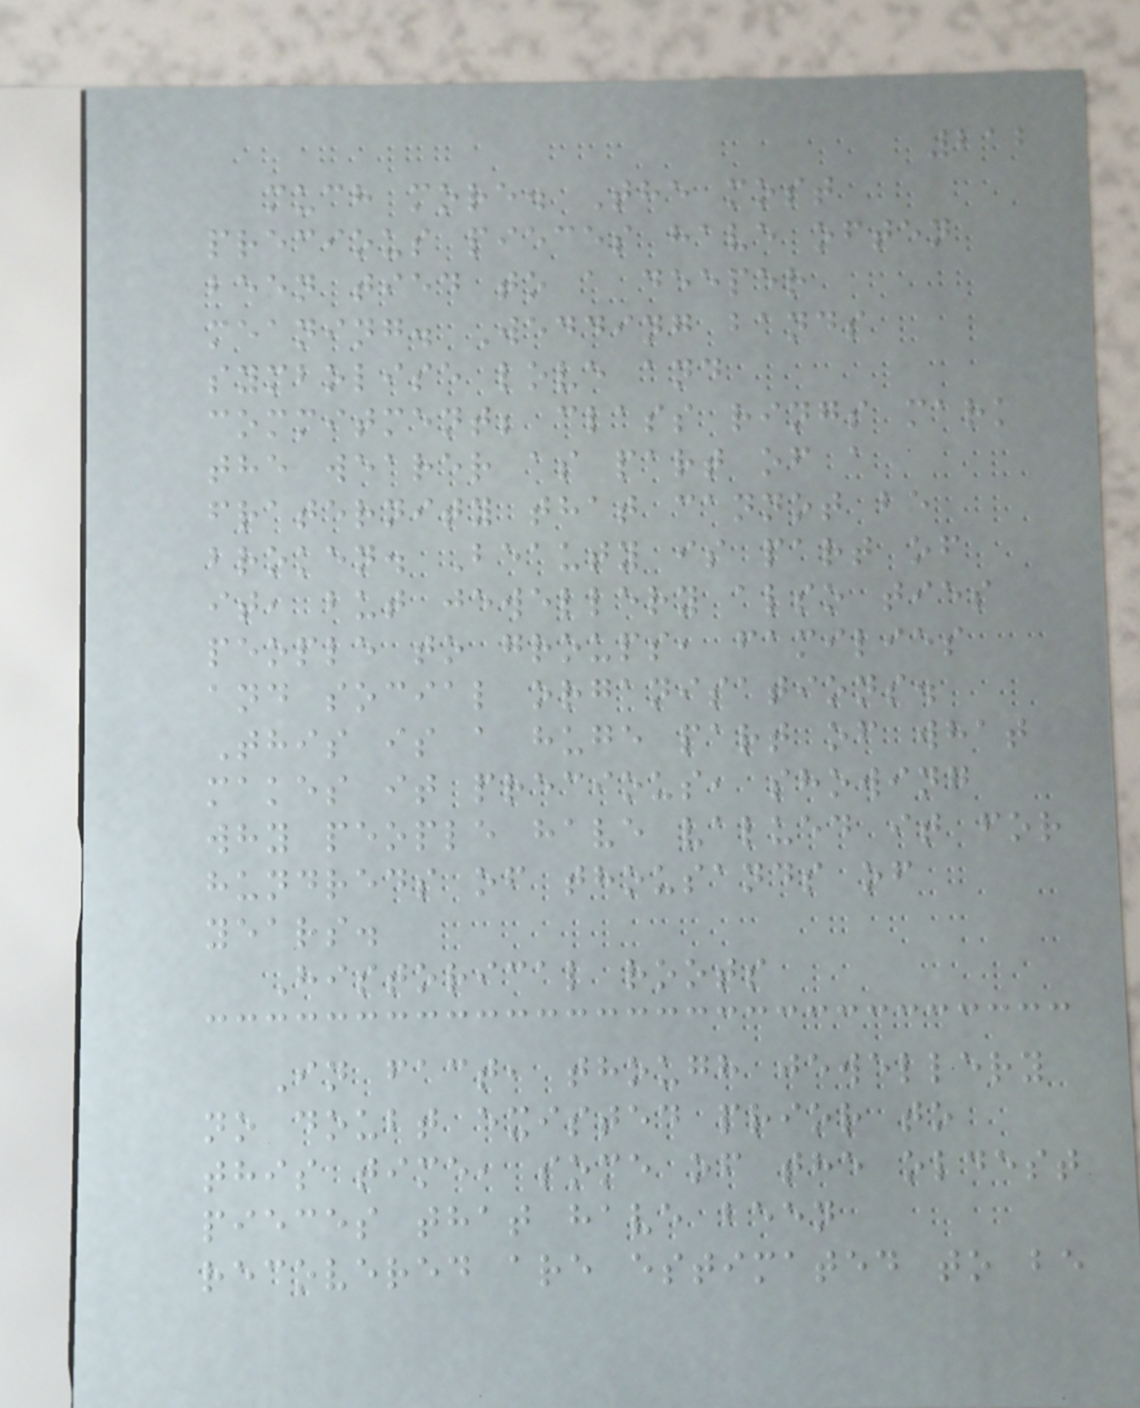212
much more. The most
precious pieces have often
been tied to a deeper
meaning. Wedding bands
symbolise love and
commitment; class rings mark
the wearer as part of a
fraternity that cannot be
broken. Beauty is part of
it, but jewellery also ties
people to groups, families
and social organisations.
This is a huge part of what
makes it precious, showing
why people have valued it for
hundreds of thousands of
years.
Historical roots
In fact, though jewellery
no doubt existed prior to
this time, some of the oldest
pieces that have been
recovered are estimated to be
